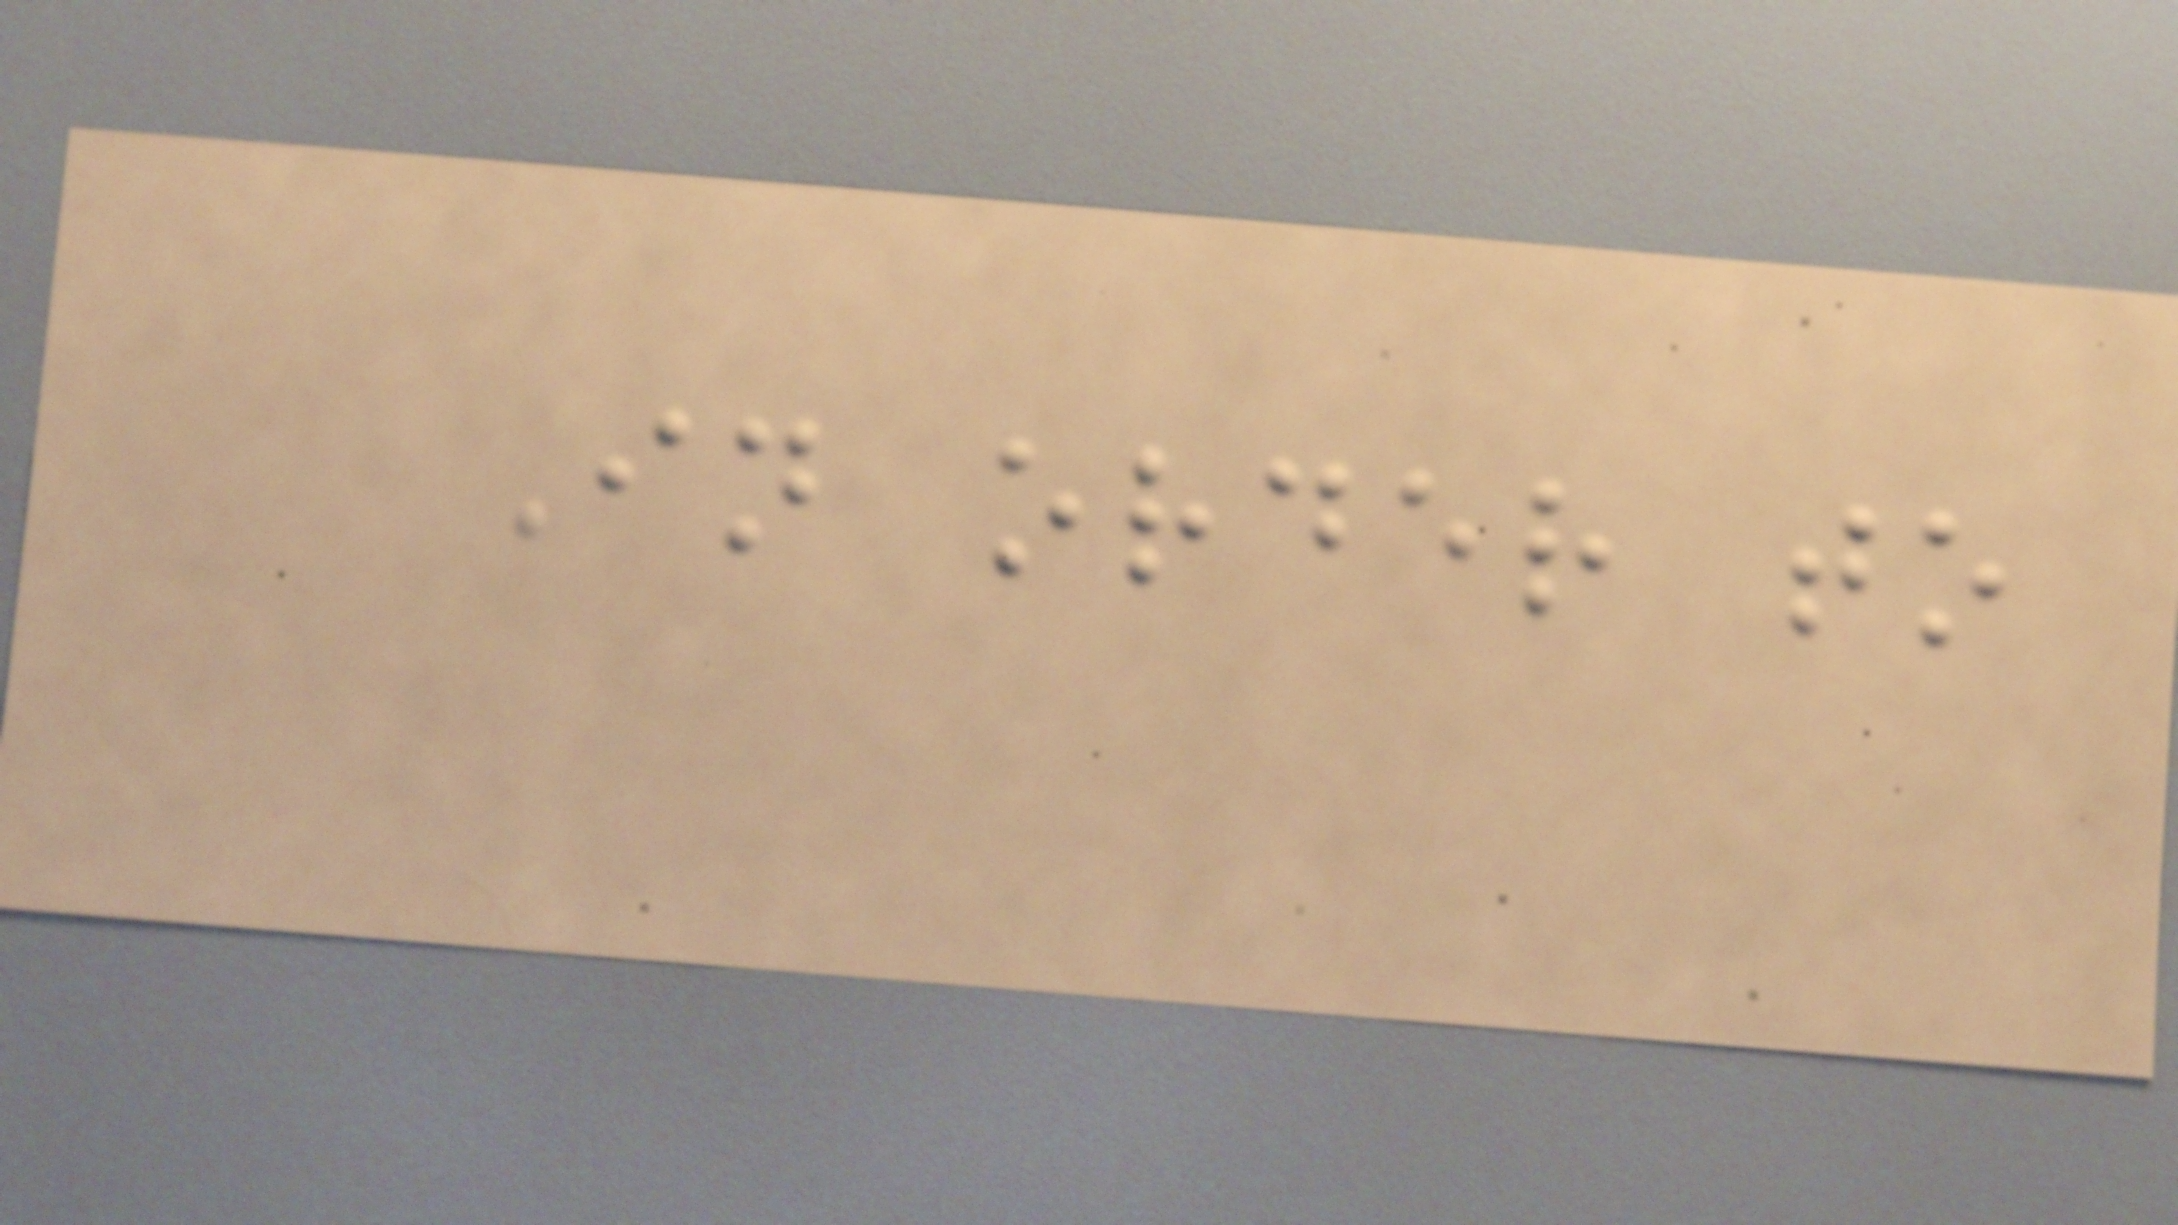In order to
